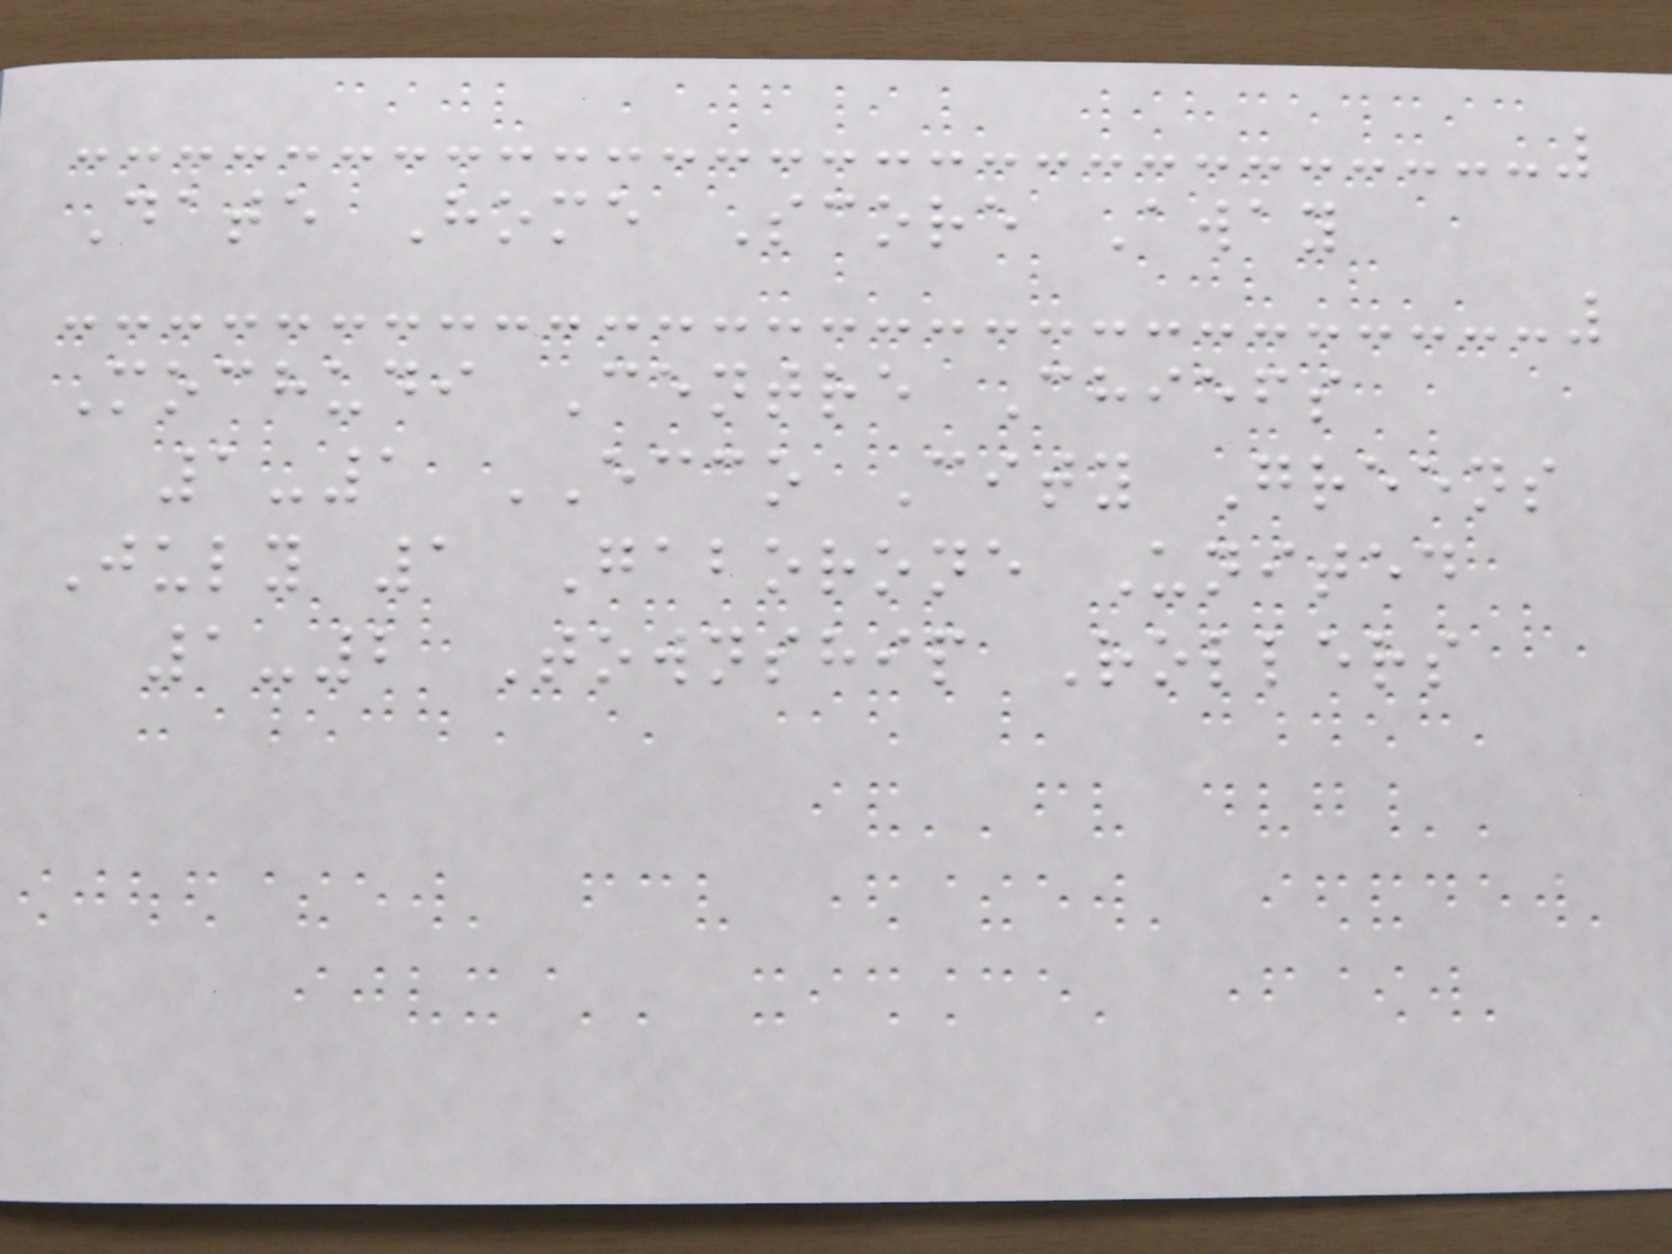Date Home Score Away
Mochudi Centre Chiefs
1-1 ECCO City Greens
July 1 Gaborone United
1-2 Township Rollers
